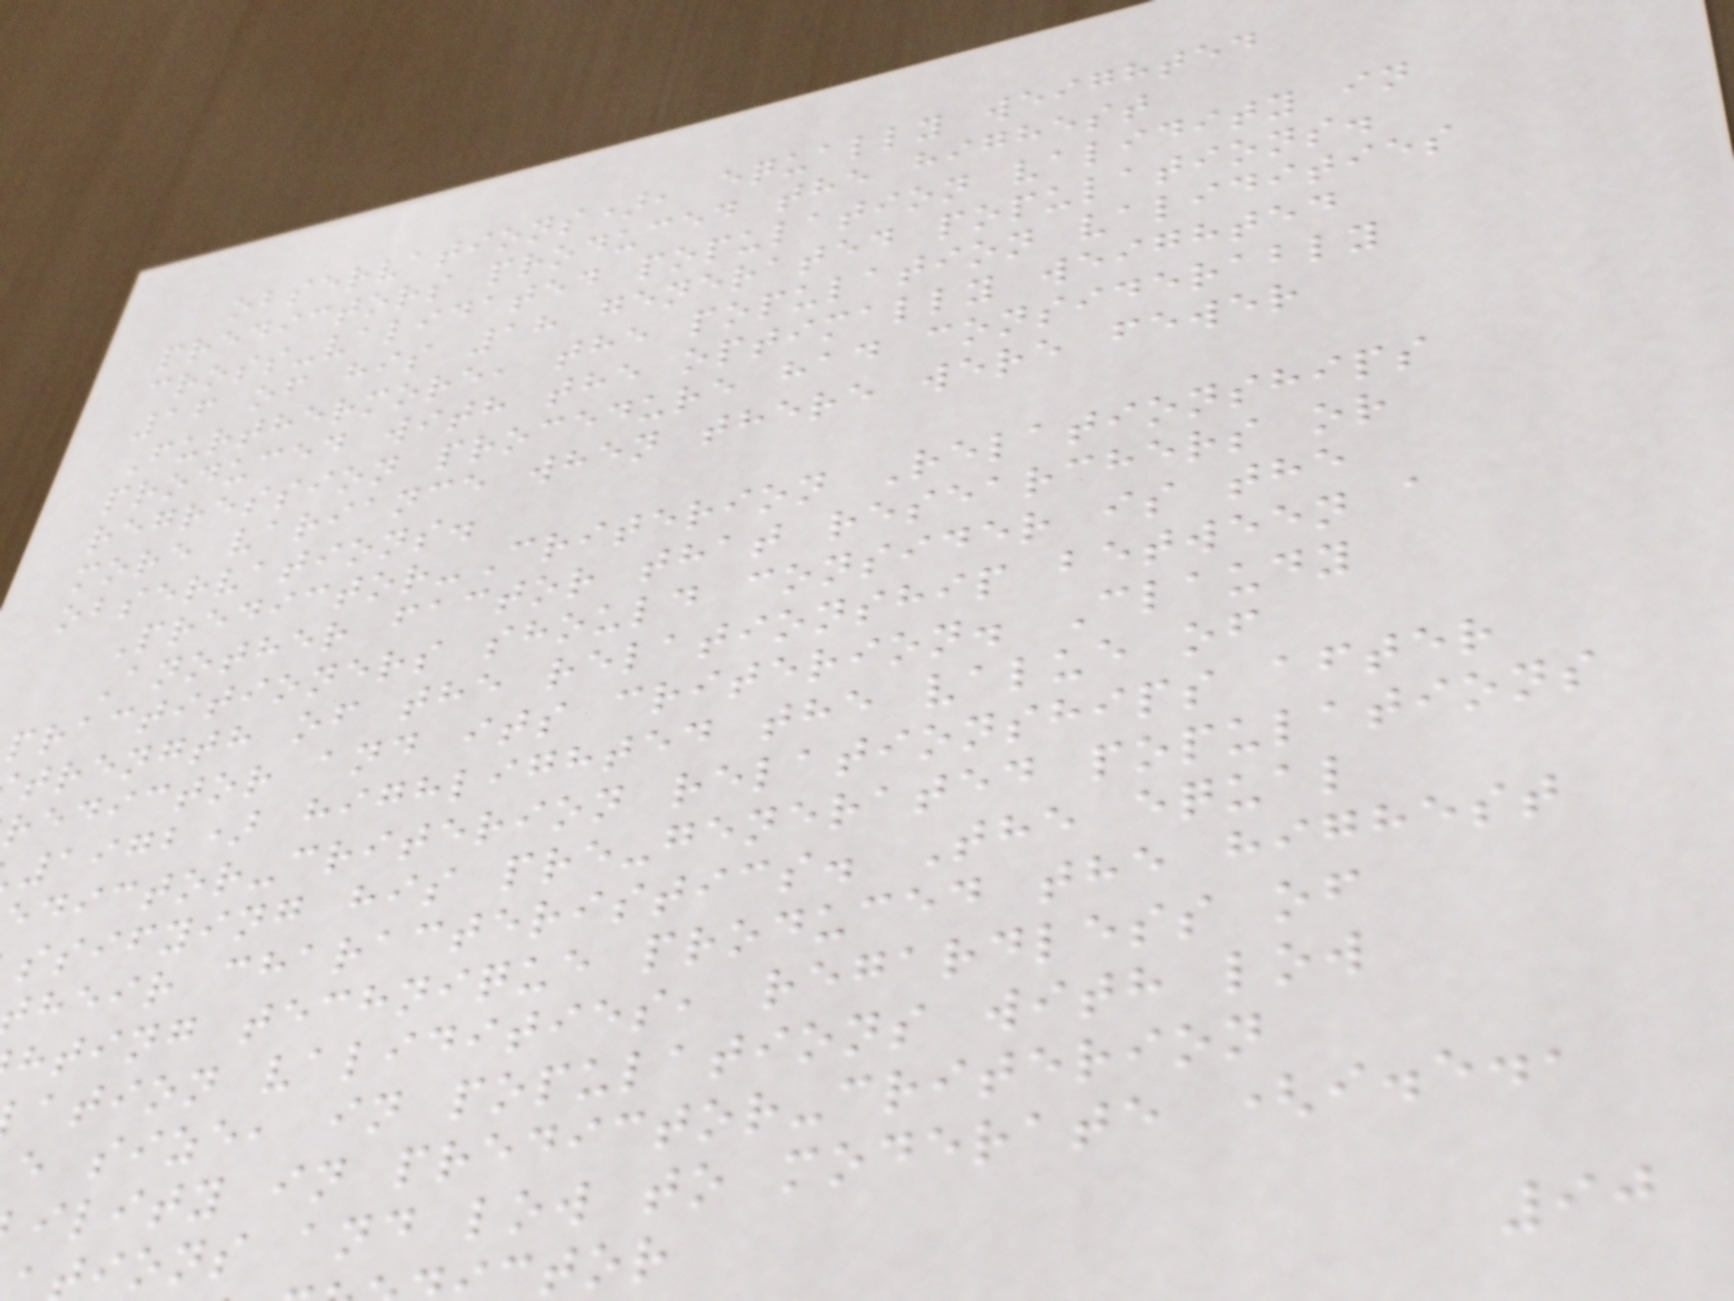observations), equally weighted
predictors produced the highest
cross-validated population validity in
16 of his 18 generated populations.
Furthermore, the population validities
produced with the optimally weighted
regression procedure had considerably
more variance when there were fewer
observations.
Predictor-Criterion Relationships
Another factor that researchers or
practitioners should consider is the
trength of the relationship between a
redictor and its criterion. Claudy
1972) highlighted the value of
edictor-criterion relationships after
ssifying his pre-generated populations
heir characteristics. The equal
hting technique produced the highest
ation validities, regardless of
e size, in populations with low
ility in predictor-criterion
ions and low to moderate (i.e.,
90
